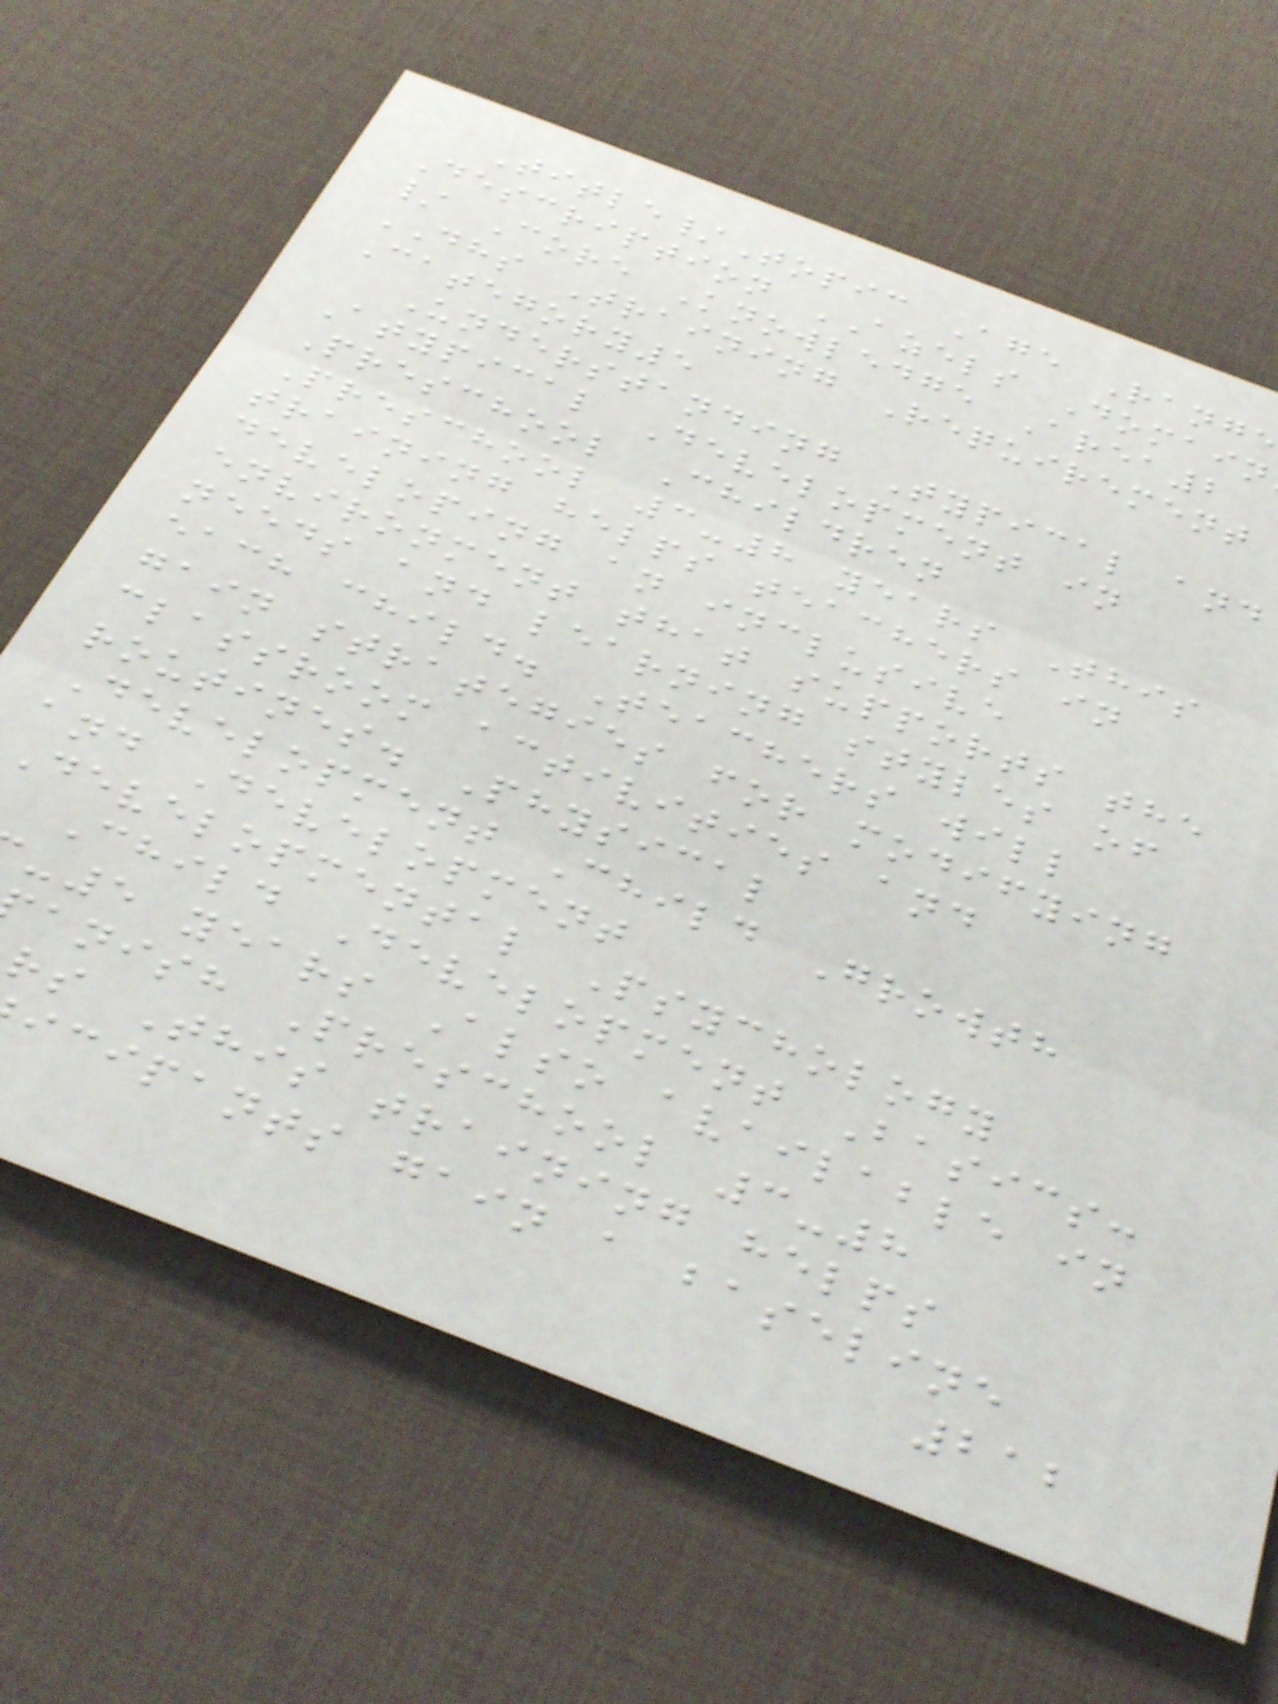Title/Topic Age Range
Description AZELS Domain
/ Core Knowledge Area2
DHS Training Requirement
Category5
Understanding Typical and
Atypical Development in
Preschool Children
Preschool 3-8 years This
training helps teachers in
developing an inclusive
environment that supports the
needs and learning styles of
each child. Teachers will
gain strategies for modifying
classroom activities and
routines. Physical
Development Child Growth
and Development
Developmental Psychology
Child Development Basics:
-5 years Also available in
anish Preschool 3-8
rs This training helps
icipants gain a baseline
212
